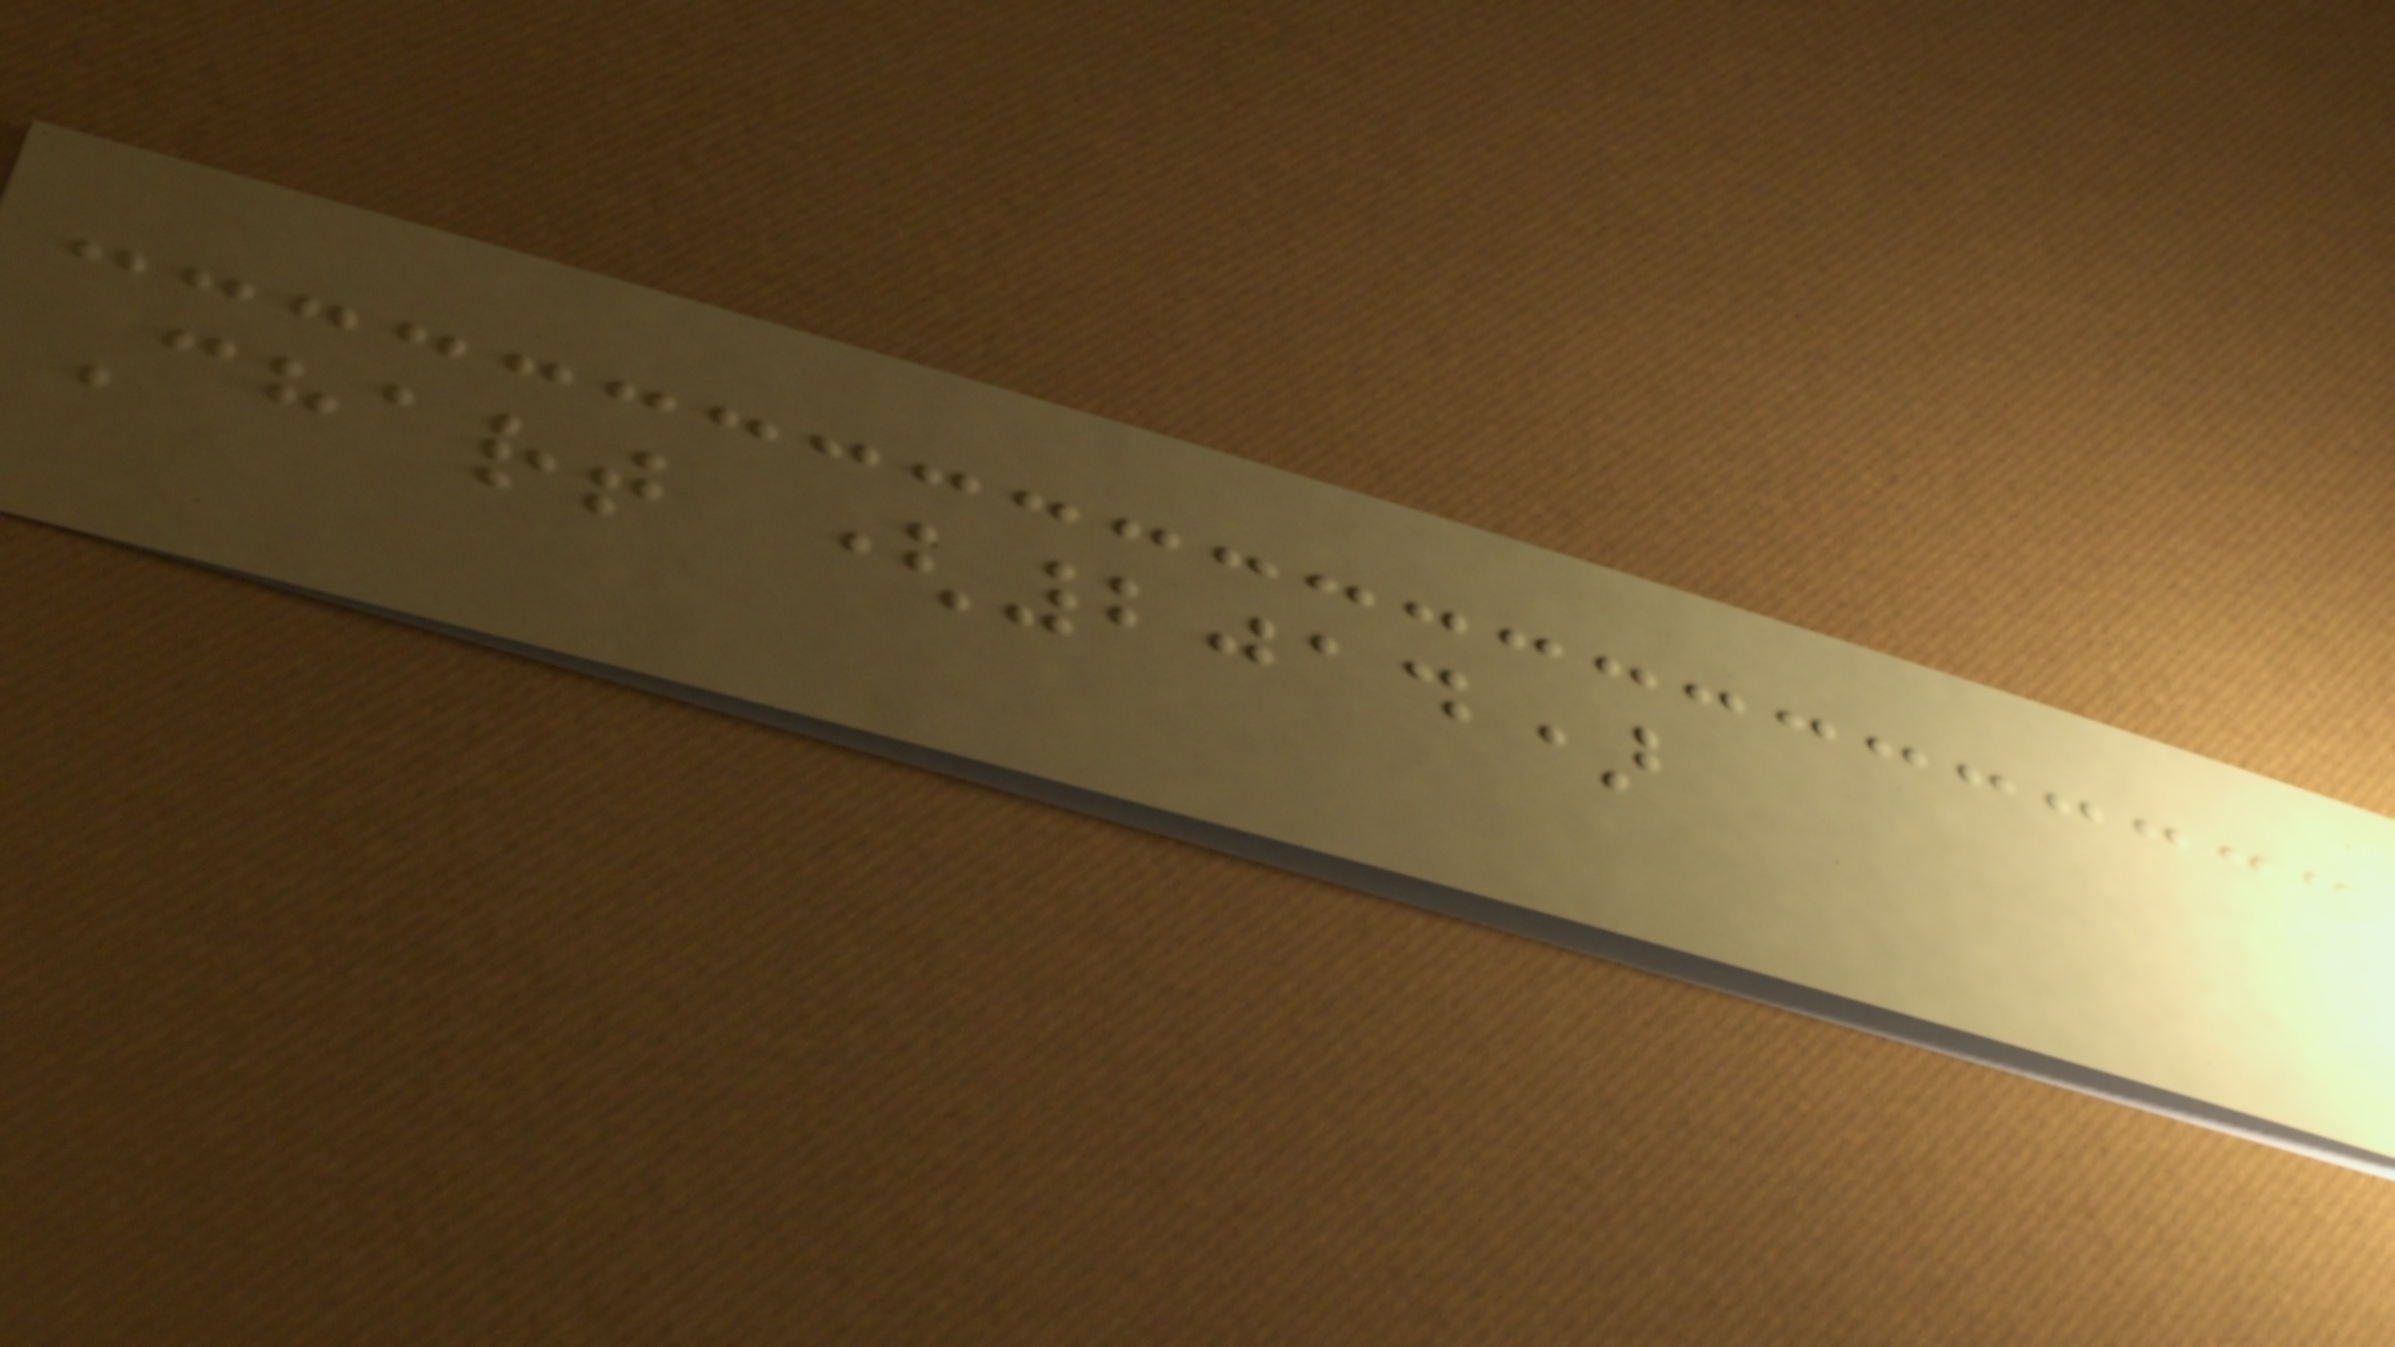Chart (2014)
